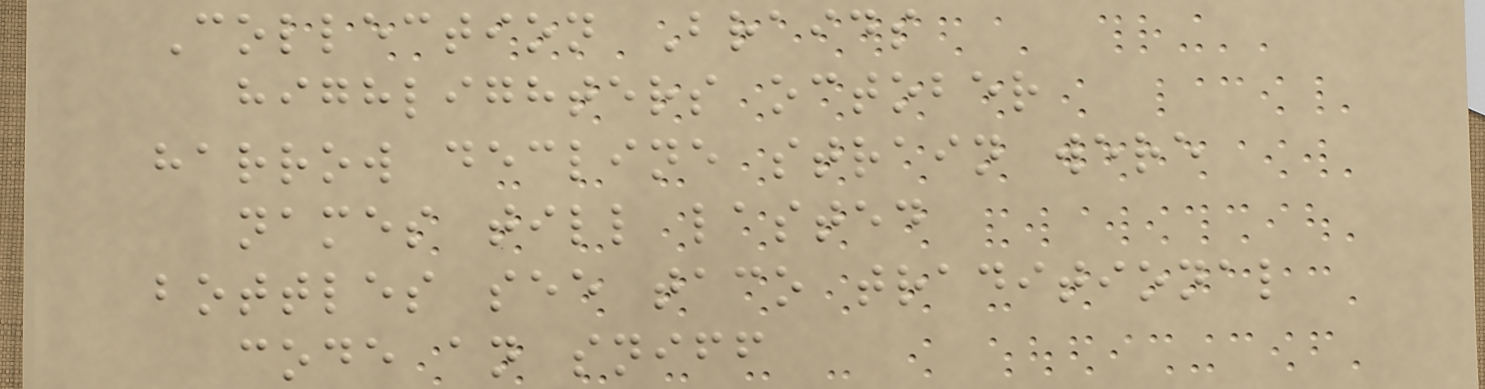Collection Braids
highlighters october
harrow decline strain were
names till lasted
bottles see taco traditional
code an sniff
